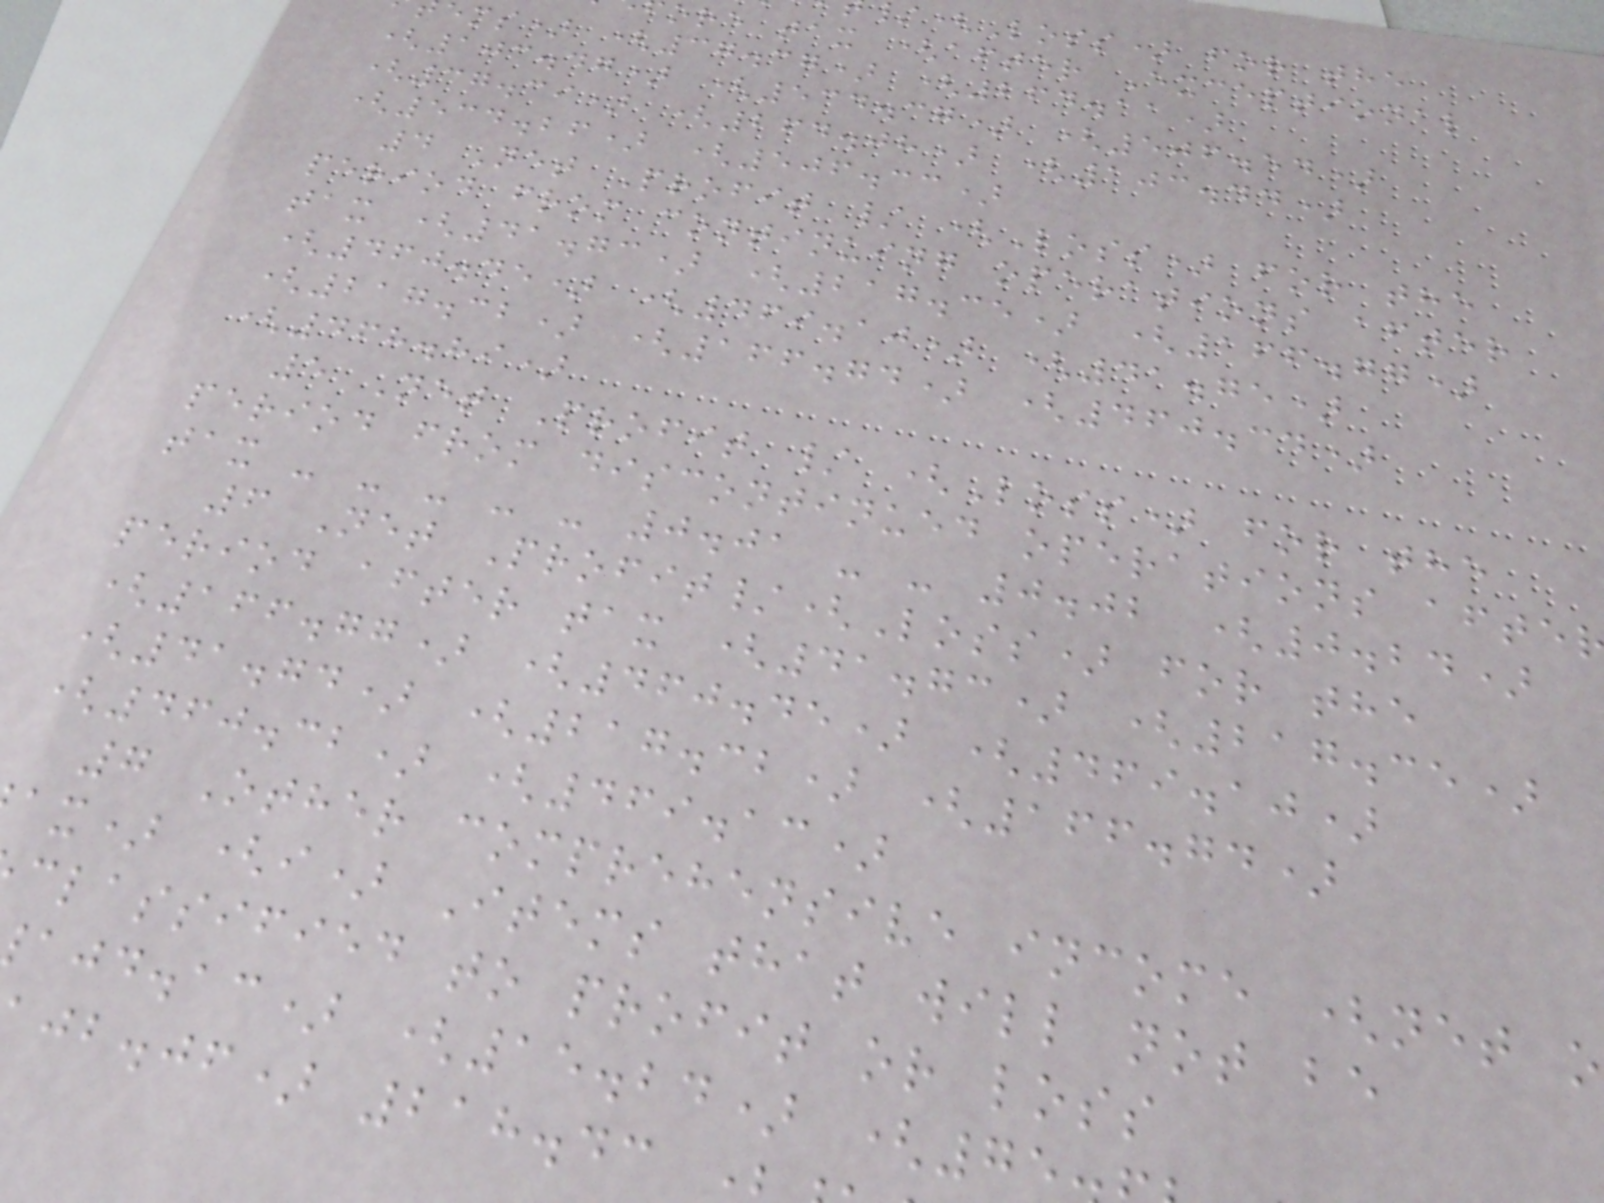(Loss) for the
ore tax (after Exceptional
ems) (37.37) (264.11)
(103.47) (534.37) (506.54)
(37.39) (264.08) (103.44)
(534.26) (506.33)
4 Net Profit / (Loss) for the
period from continuing operations after
tax (41.73) (217.35) (166.77)
(460.45) (469.10) (41.75)
(217.32) (166.74) (460.34)
(468.89)
5 Net Profit / (Loss) for the
period from discontinued operations afte
tax - - - - - 0.01 - - 0.02 (0.24)
6 Net Profit/(Loss) for the
period after tax (41.73) (217.35)
(166.77) (460.45) (469.10)
(41.74) (217.32) (166.74)
(460.32) (469.13)
7 Other comprehensive income (net o
ax) (i) Items that will not be
classified to profit or loss
ajd.ac) (15.24) (75
jb.jf) 218.43
